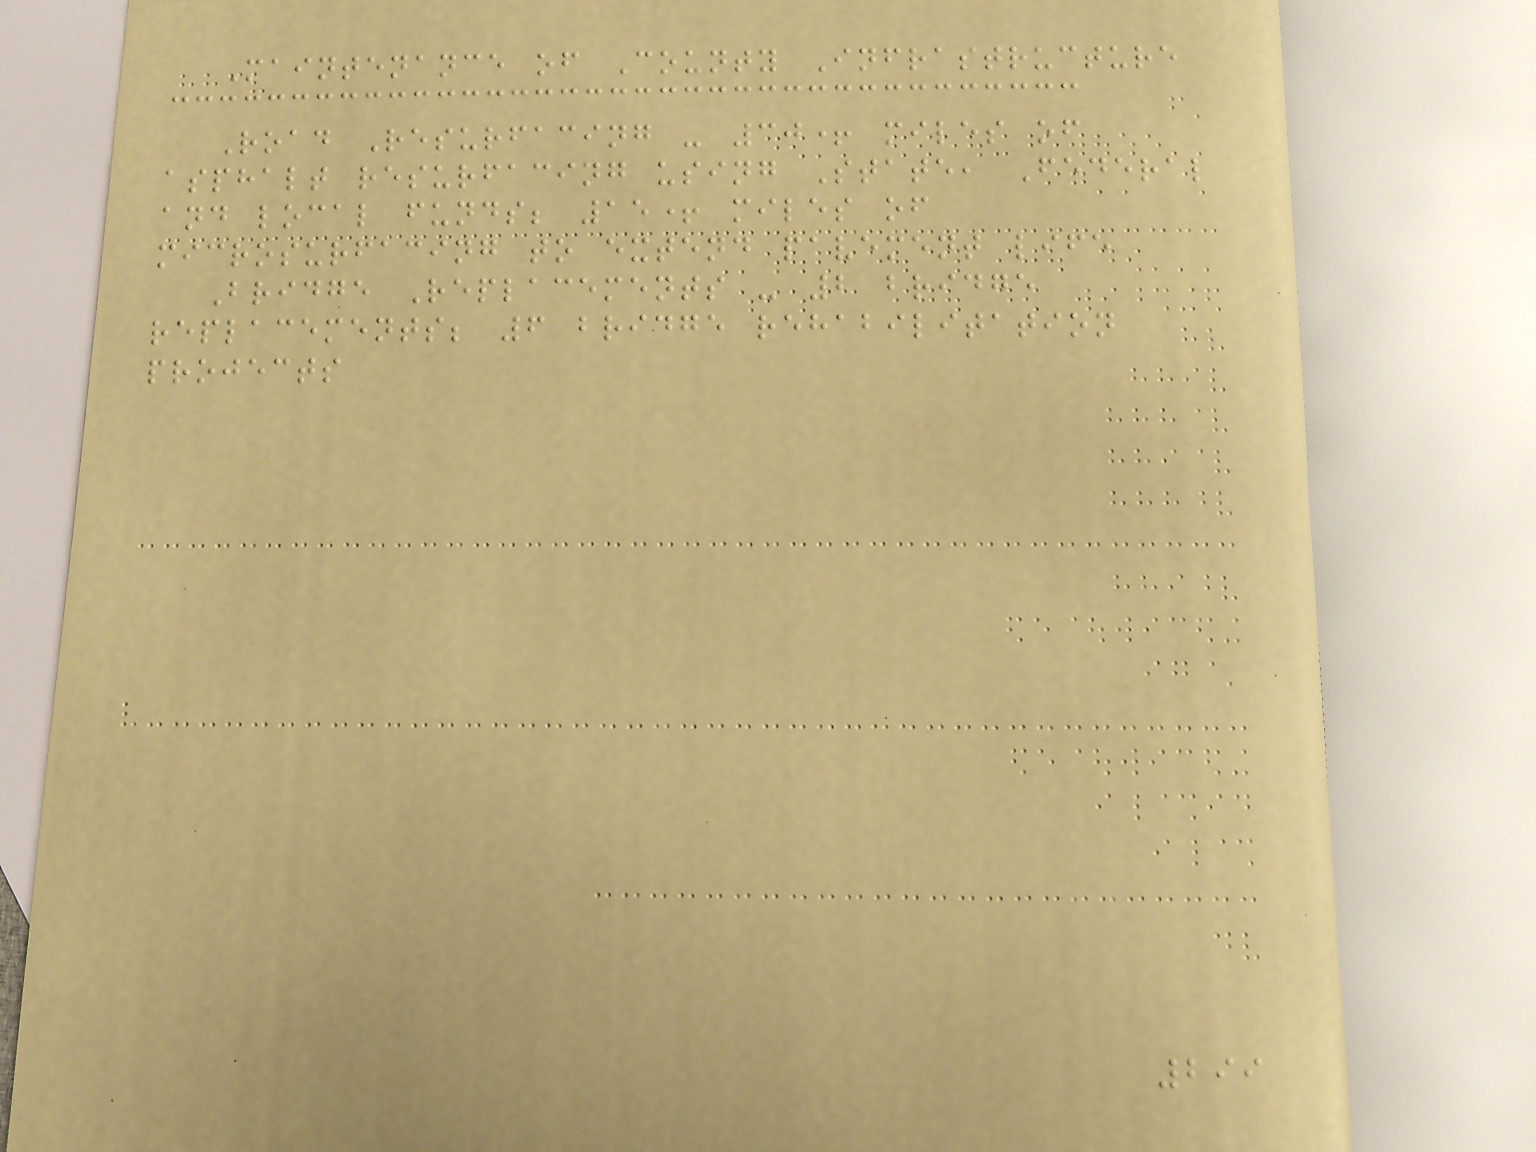Maintenance of County Infrastructure
Road Resurfacing - 30+ miles of
asphalt resurfacing using State, Federal
and local funds; 15+ miles of
microsurfacing to extend pavement life
Bridge Replacements - 2 bridge
replacements; 6 bridge rehabilitation
projects
299
